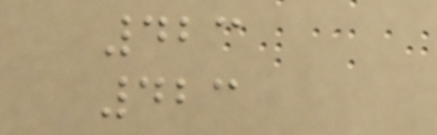423
423
